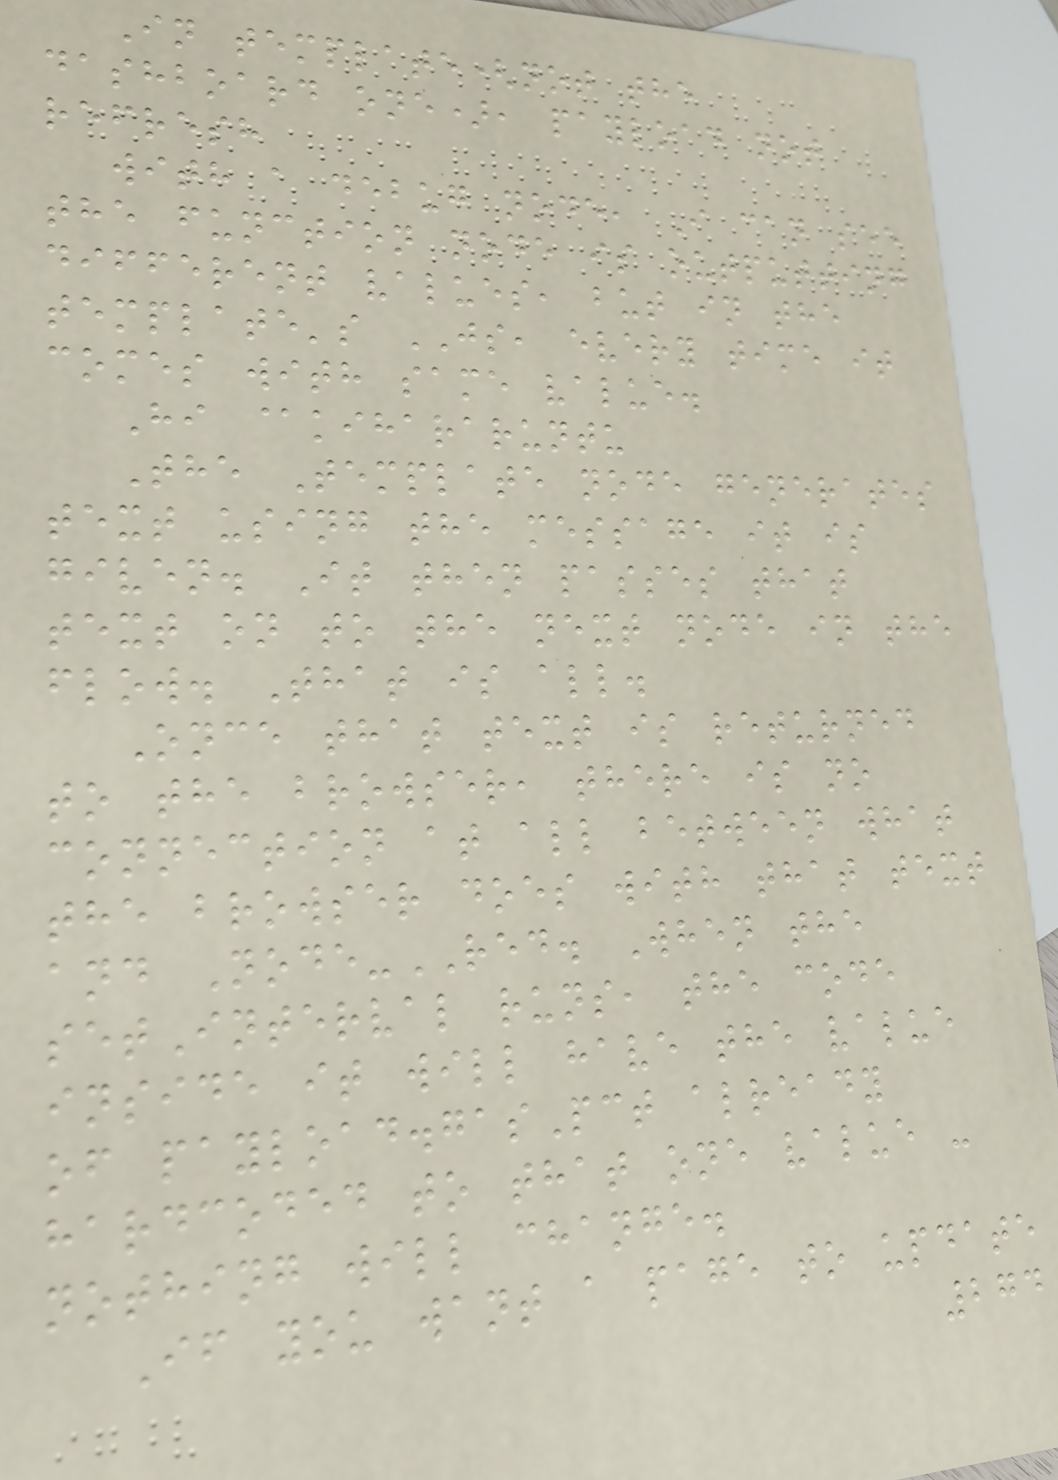In template(not the
dashboard one), payload not
refresh
with a debug node, I can see
the function node is outputting
different values, but in the
template's JS, every time it
comes with same value.
Hi @kihararuntu
The Template node generates
text using the message it is
given. It then passes that
text on to the next node in the
flow. That is all.
Once that text is returned
to the browser, there is no
connection at all between what
the browser does with that text
and Node-RED. When the
setInterval runs, the code
inside it will have the value
of payload.gasPct already
hardcoded to that one value -
nothing will change.
If you want a page to update
274
